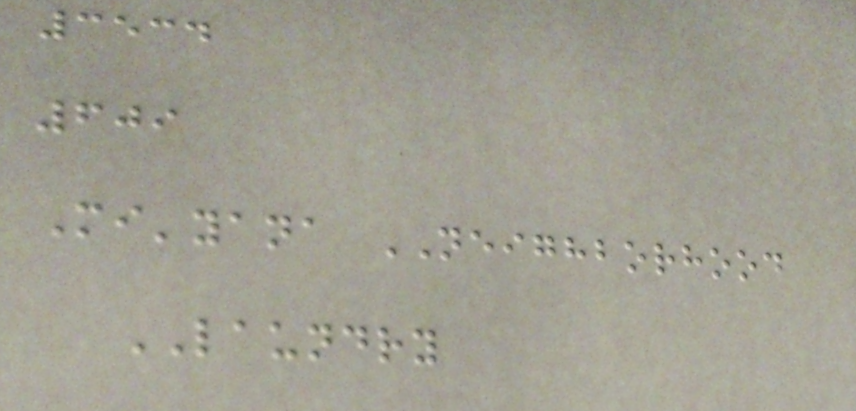3534
609
Mi'yana NEIGHBORHOOD
LAUNDRY
